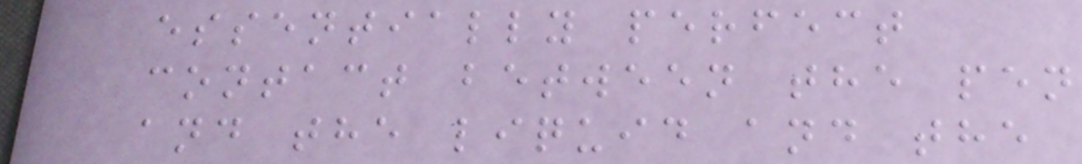essentially perfect
contact between the pen
and the liquid and the
